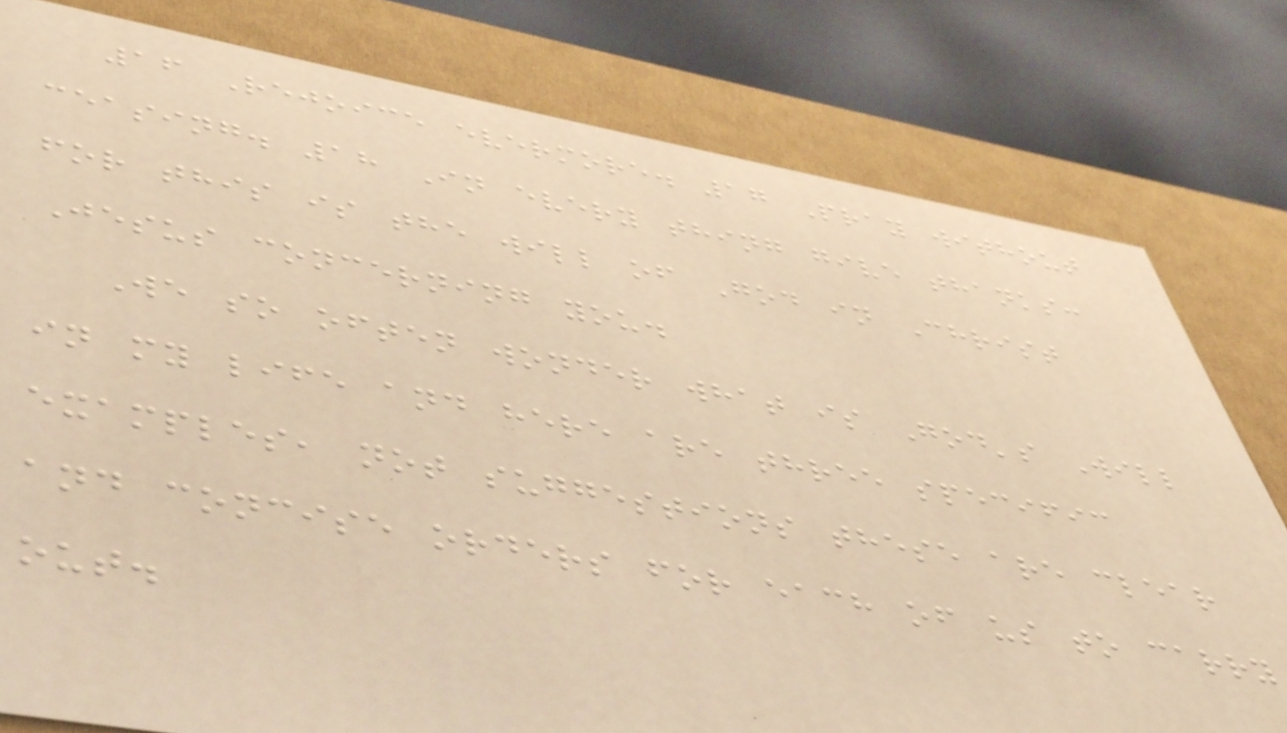16 Rejoice evermore. 17 Pray without
ceasing. 18 In every thing give thanks:
for this is the will of God in Christ
Jesus concerning you.
We so often wonder what is God's Will
in my life and here are three specific
examples, not suggestions these are clear
and concise orders for each of us to carry
out.
